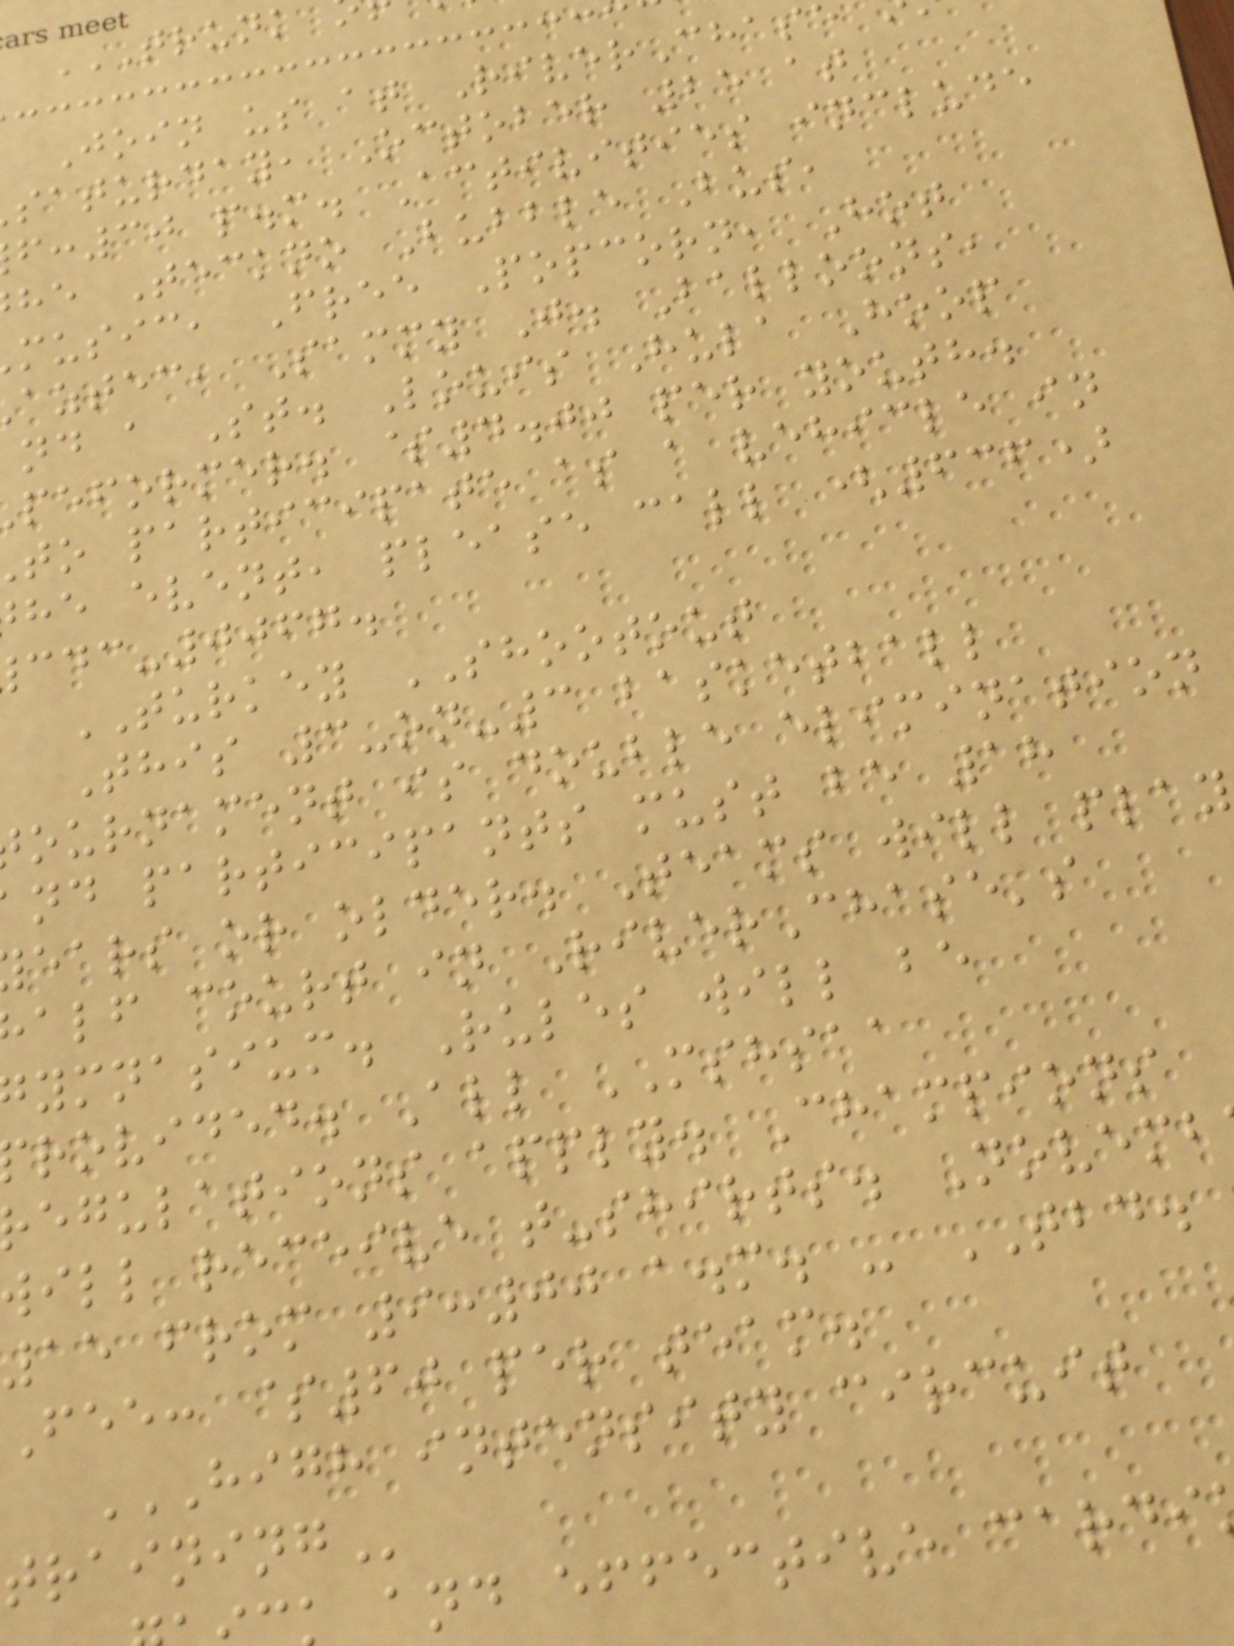Join us at RiverChas
saturday, October 25 at
:30 p.m. Activities include
he Teckno Bubble Bus,
music, Free Popcorn, Hot
aztec, Sammy J. Balloons,
nd a St. Louis Hula Hoop
peformer. $4.00 per youth.
to participate as a vehicle in
he event, please call (636)
-0067.
TURKEY SHOOTOUT
This 3-on-3 basketball
ournament is double elimination
nd participants must be 18
ears or older. Teams will play
alf court in RiverChase's
ymnasium. Rules will be
rovided. All MSHSAA
egulations apply. Champions
will receive t-shirts. Novemb
15 from 9:00 a.m. - TBD.
Fee: $60 per team.
HIGH INTENSITY CIRCUIT
and effective cardi
